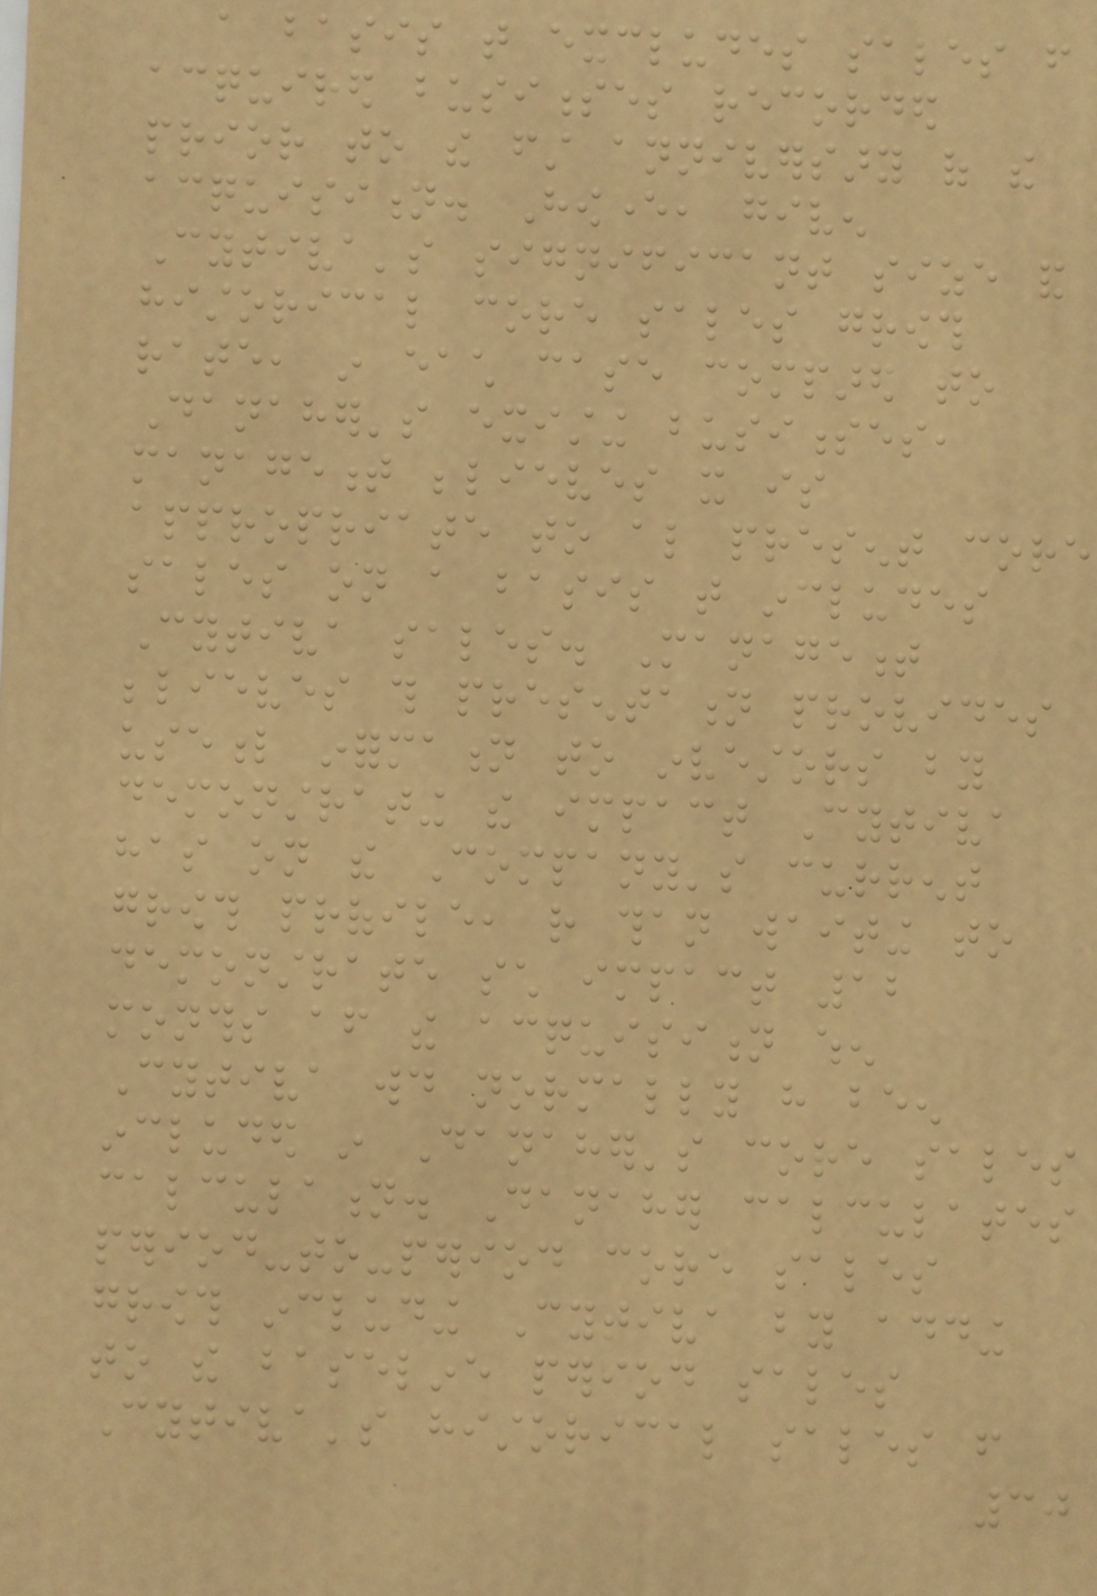a basis that excludes sales from
acquired businesses recorded
prior to the first anniversary of the
acquisition. However, given
Cytiva's significant size and
historical core sales growth
rate, in each case compared to
Danaher's existing businesses,
management believes it is
appropriate to also present core
sales on a basis that includes
Cytiva sales. Management
believes this presentation provides
useful information to investors by
demonstrating the impact Cytiva
has on the Company's current
growth profile, rather than waiting to
demonstrate such impact 12
months after the acquisition when
Cytiva would normally have been
included in Danaher's core sales
calculation. Danaher calculates
period-to-period core sales
growth including Cytiva by adding
to the baseline period sales
Cytiva's historical sales from
30
